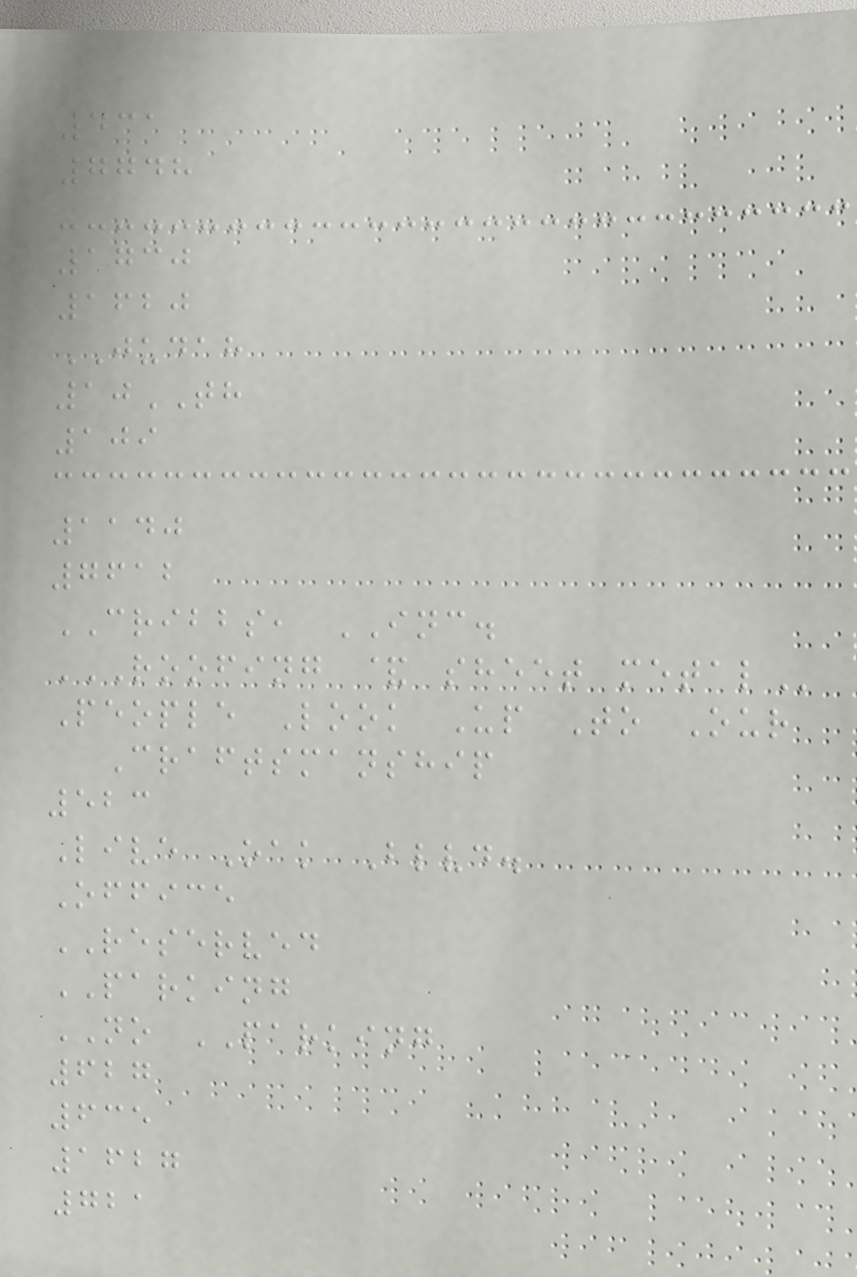431
7748
1730
1620
JUDAH
10TH
109
1140
7612
CRIBBS, INC.
ROOFING & SHEET METAL
People Look Up To Our
Craftsmanship
523
Live Oak Blvd.
Office
RESERVED
PARKING
NO PARKING
627
635
1627
721
